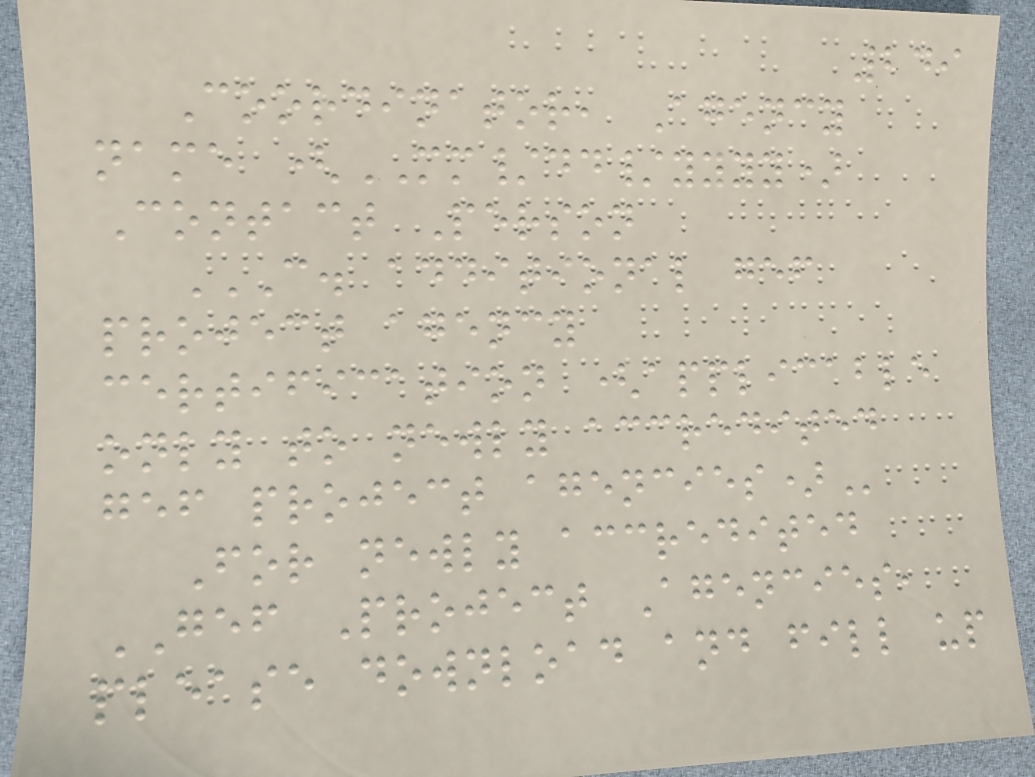249
Coordinator, Agency
name (MM/dd/yyyy)
Contact Person
C. ADDITIONAL GEF
PROJECT AGENCY
CERTIFICATION (APPLICABLE
ONLY TO NEWLY ACCREDITED
GEF PROJECT AGENCIES)
For newly accredited
GEF Project Agencies,
please download and fill up
